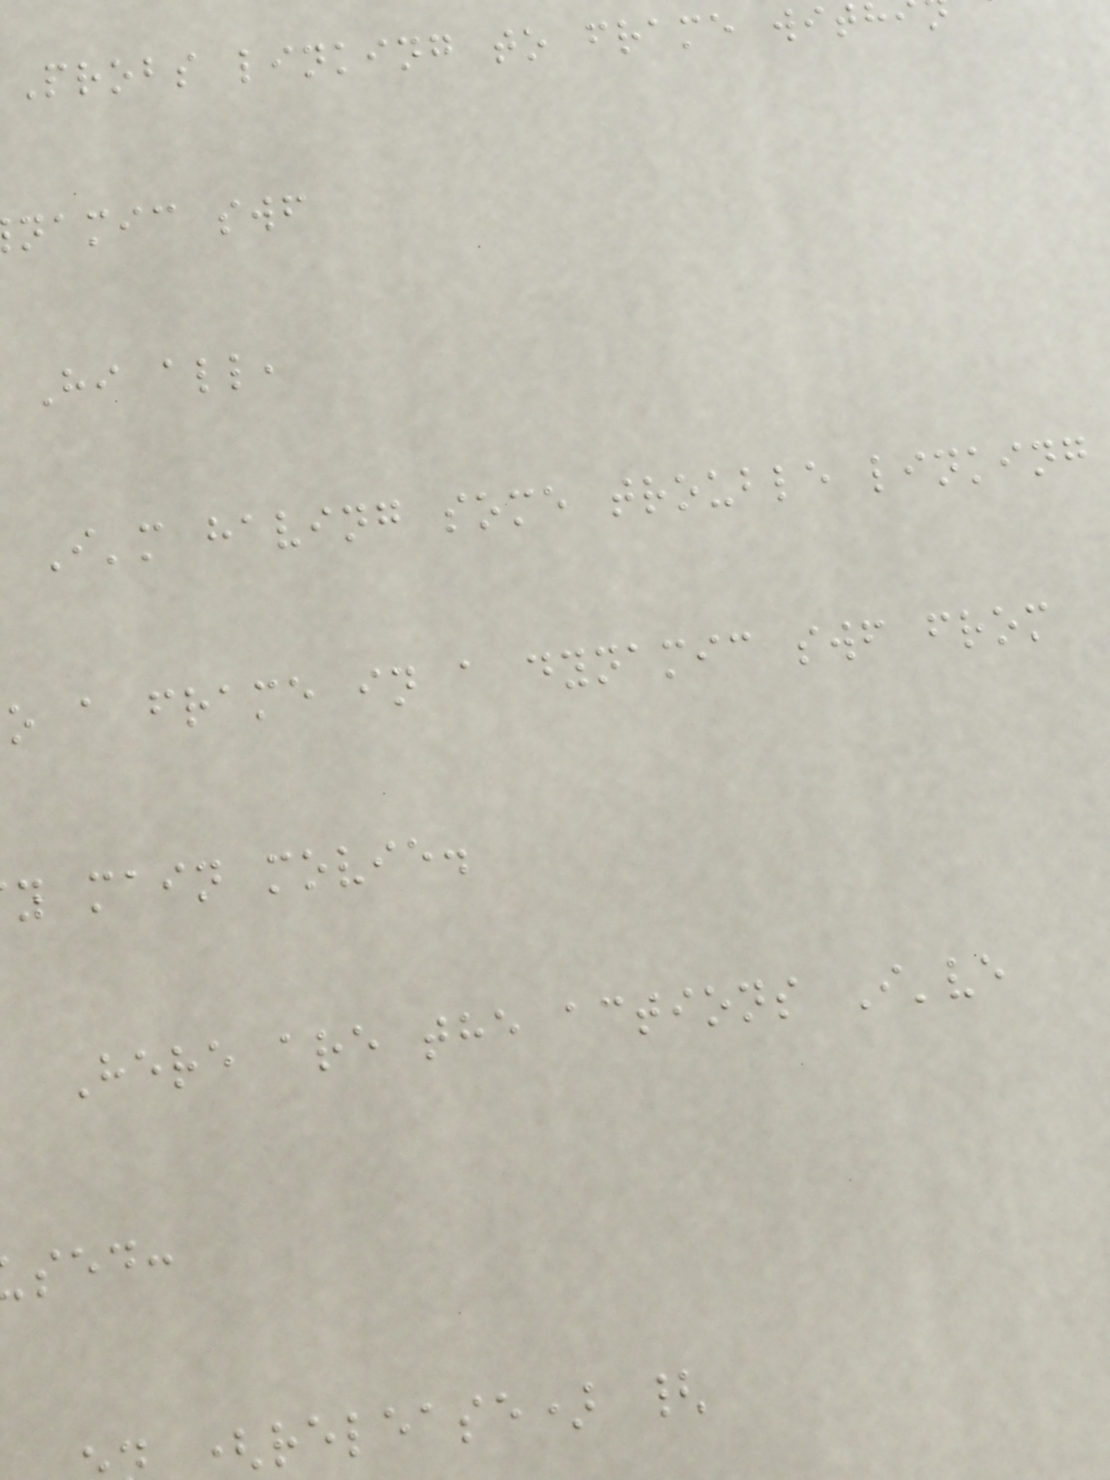Probs linking to frame wit
namic swf
Hi all,
I'm having some trouble linking
o a frame in a dynamic swf from
y main movie.
Here are the actions I've
sed:
(release) {
